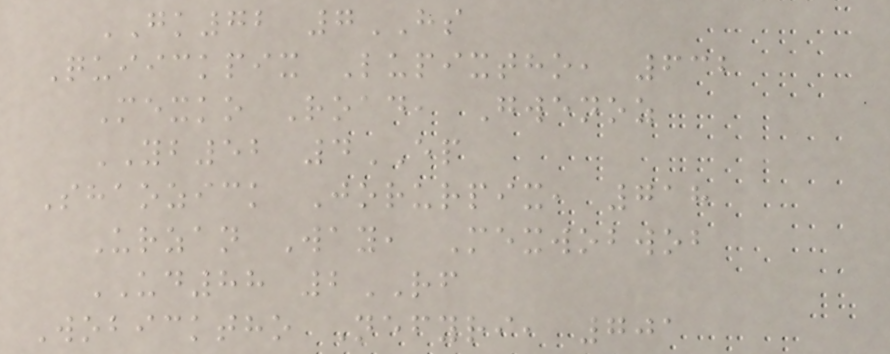GK72 7HS
Quiickpix Lupixtho, 632
Mexko Road, Gwenoz
YB52 4EP
Shaozick Jorurpix, 718
Urzan Way, Mexwobwob
UD88 2RF
Wobicktho Nefyri, 701
